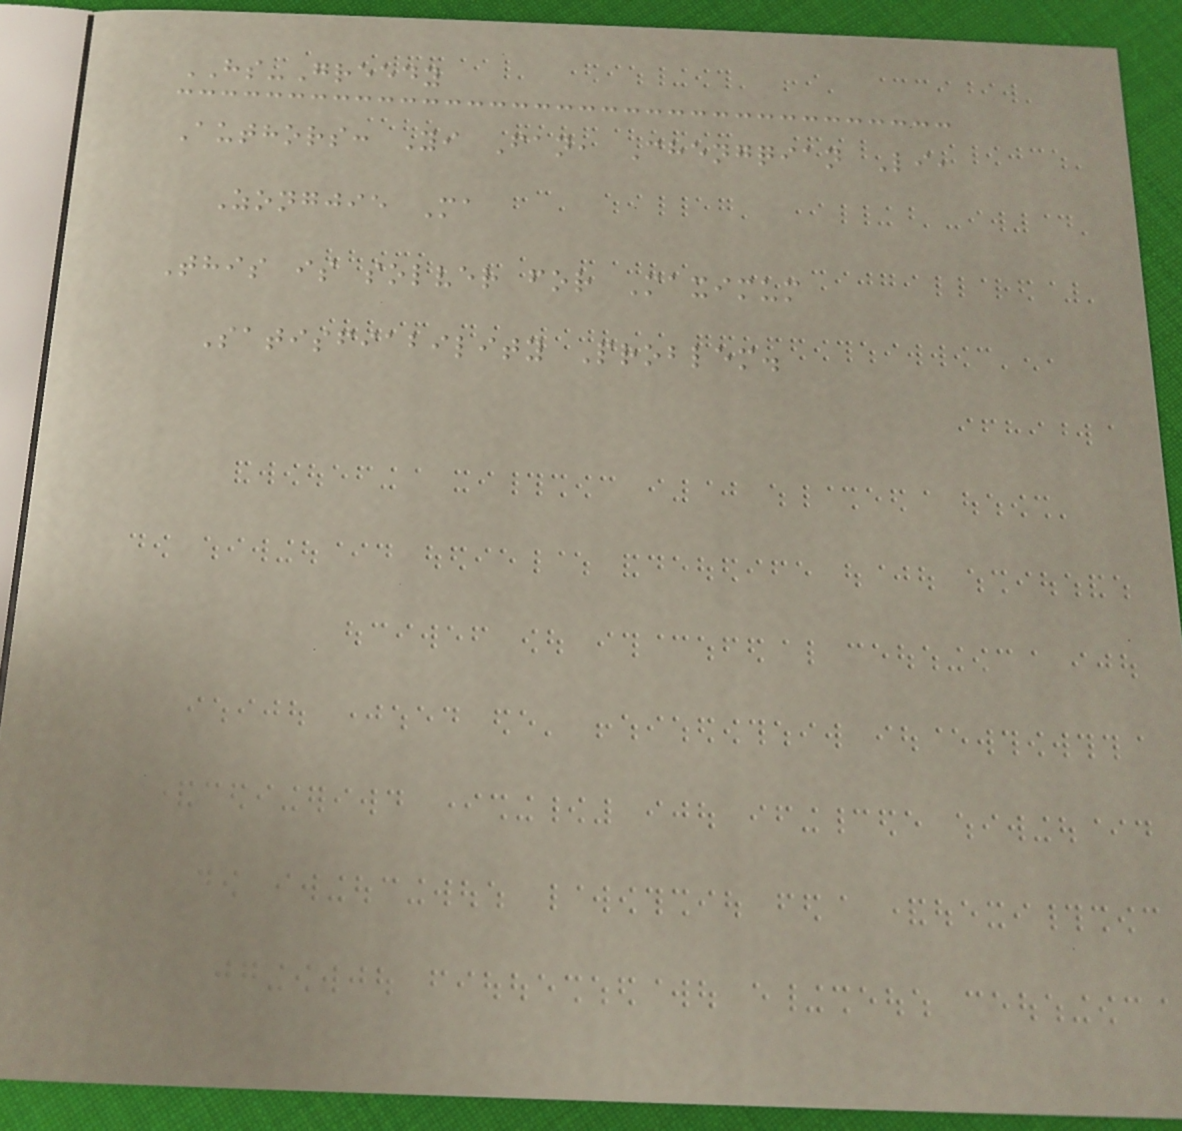HS-Greedy
Authors: Yi Fan, Chengqian Li,
Zongjie Ma
This is solver for Maximum
Satisfiability Problem.
